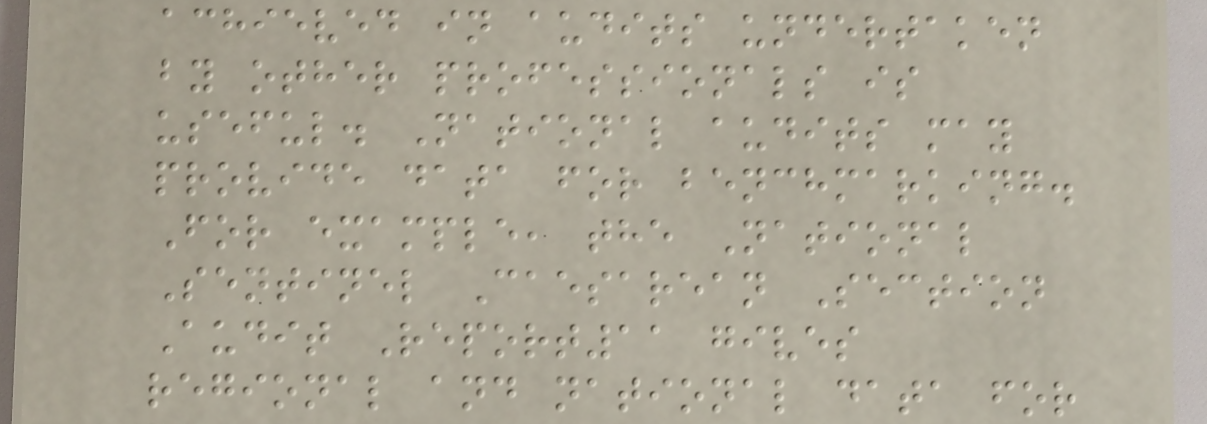achieved in audits undertaken
by other professionals is
useful. National audits may
provide data for benchmarking.
For example, the National
Sentinel Caesarean Section
Audit Report11 gives
regional and national data for
